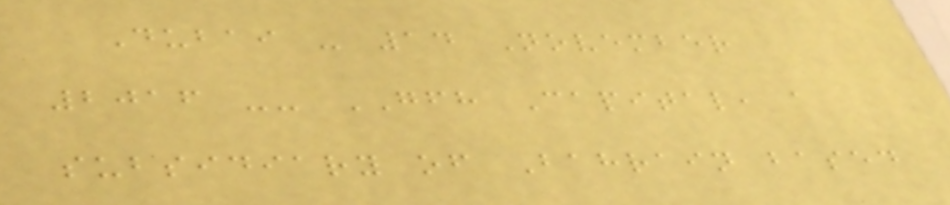Dubai - 14 November
2016 -- GFH Capital, a
subsidiary of Bahrain based
